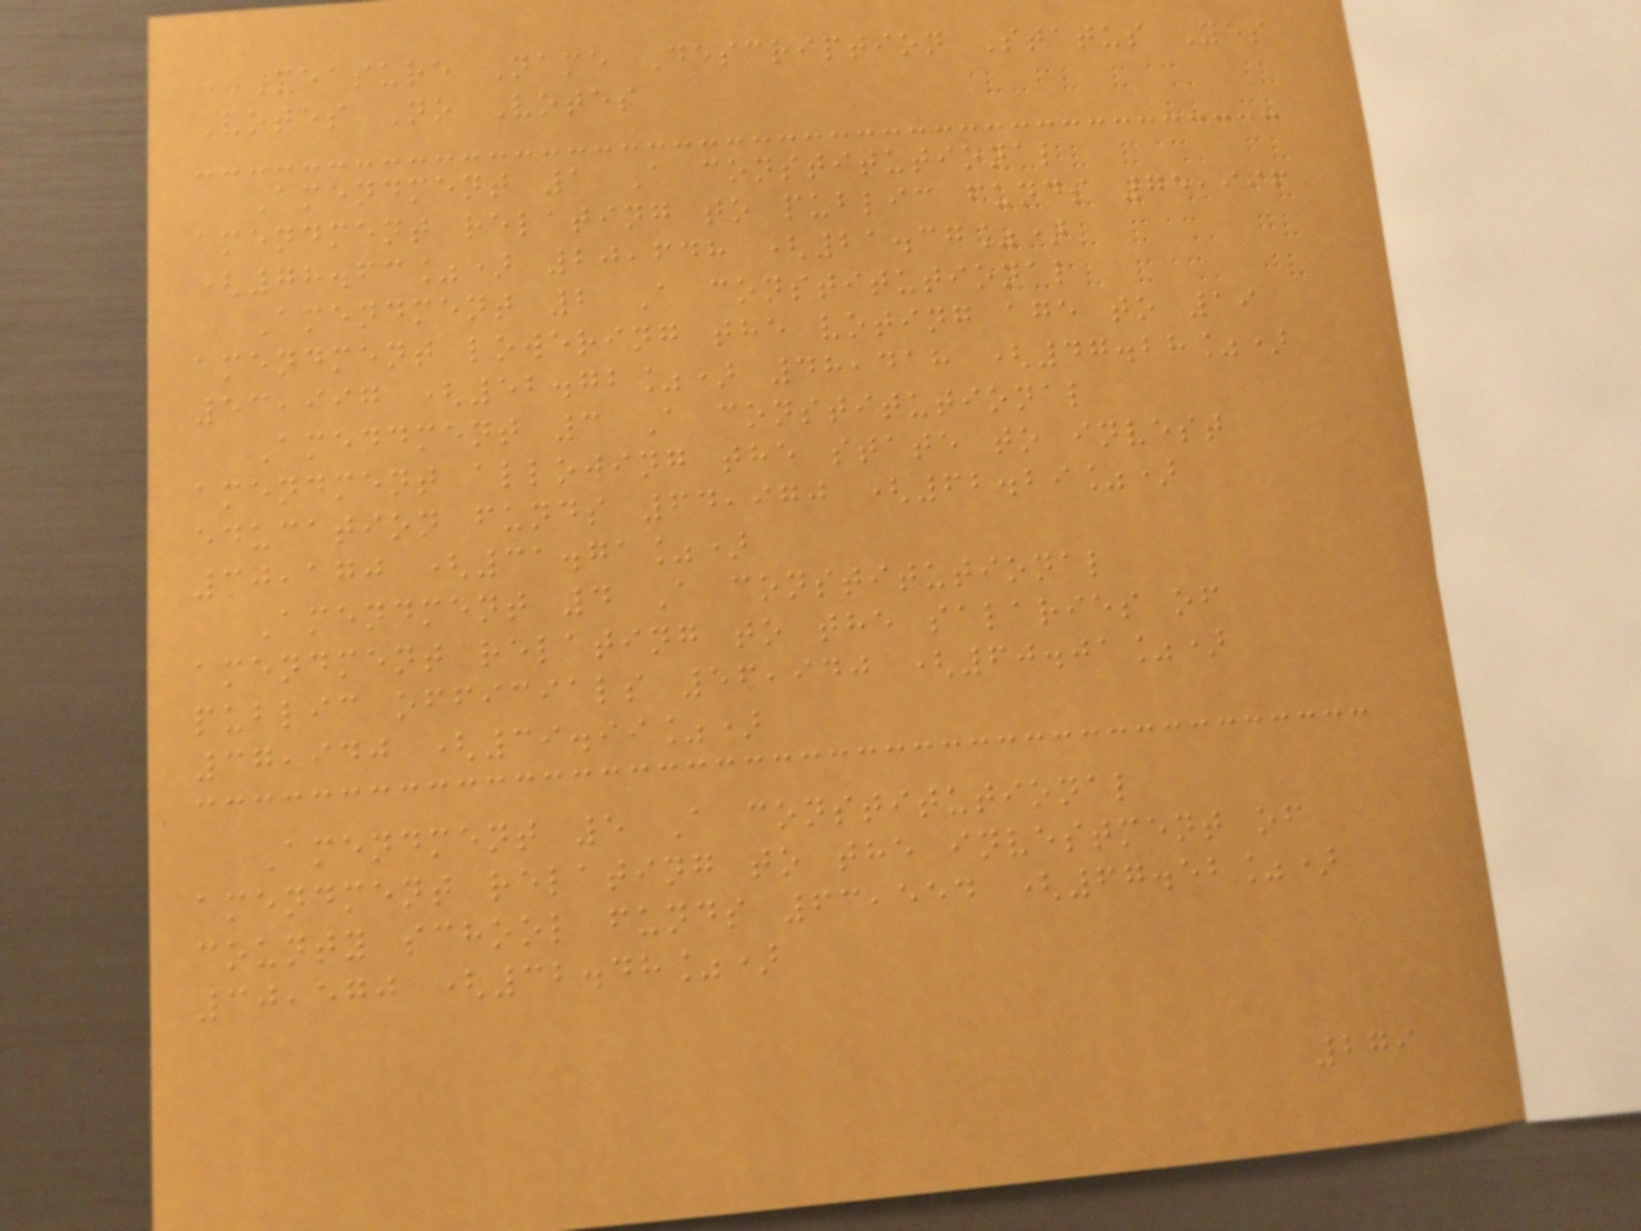Measure Name Description Status Yes
Votes No Votes
Amendment 1 A constitutional
amendment relating to public funds 75,996
(78.63%) 20,648 (21.37%)
Amendment 2 A constitutional
amendment lowering the voting age to 19
53,997 (52.72%) 48,418 (47.28%)
Amendment 3 A constitutional
amendment allowing the state to invest
education funds 64,970 (62.29%)
30,170 (31.71%)
Amendment 4 A constitutional
amendment relating to the salaries of
public officials 56,940 (60.01%)
37,940 (39.99%)
Amendment 5 A constitutional
amendment relating to the investment of
county school funds 63,554 (67.52%)
30,570 (32.48%)
279
